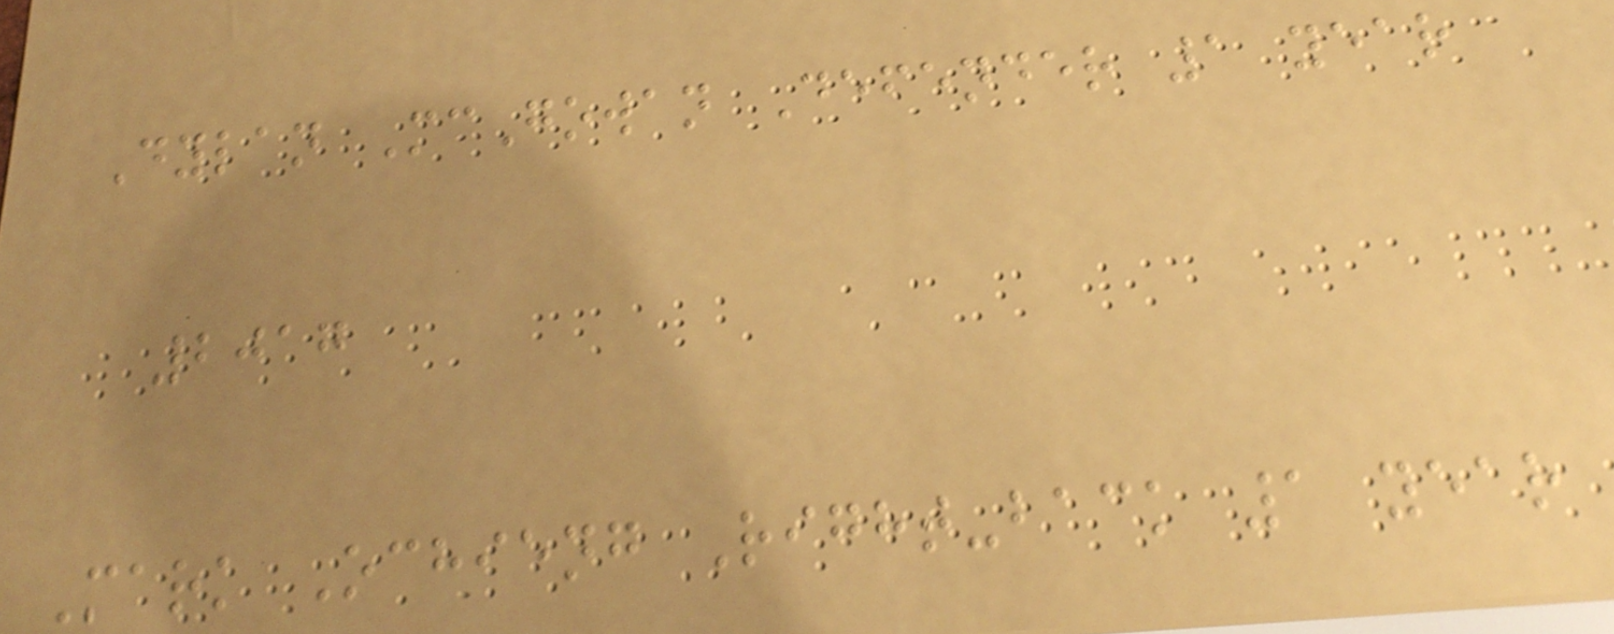Dylan McGowan Defender 1 year
2017
Mark Ochieng Right-back 1 year
